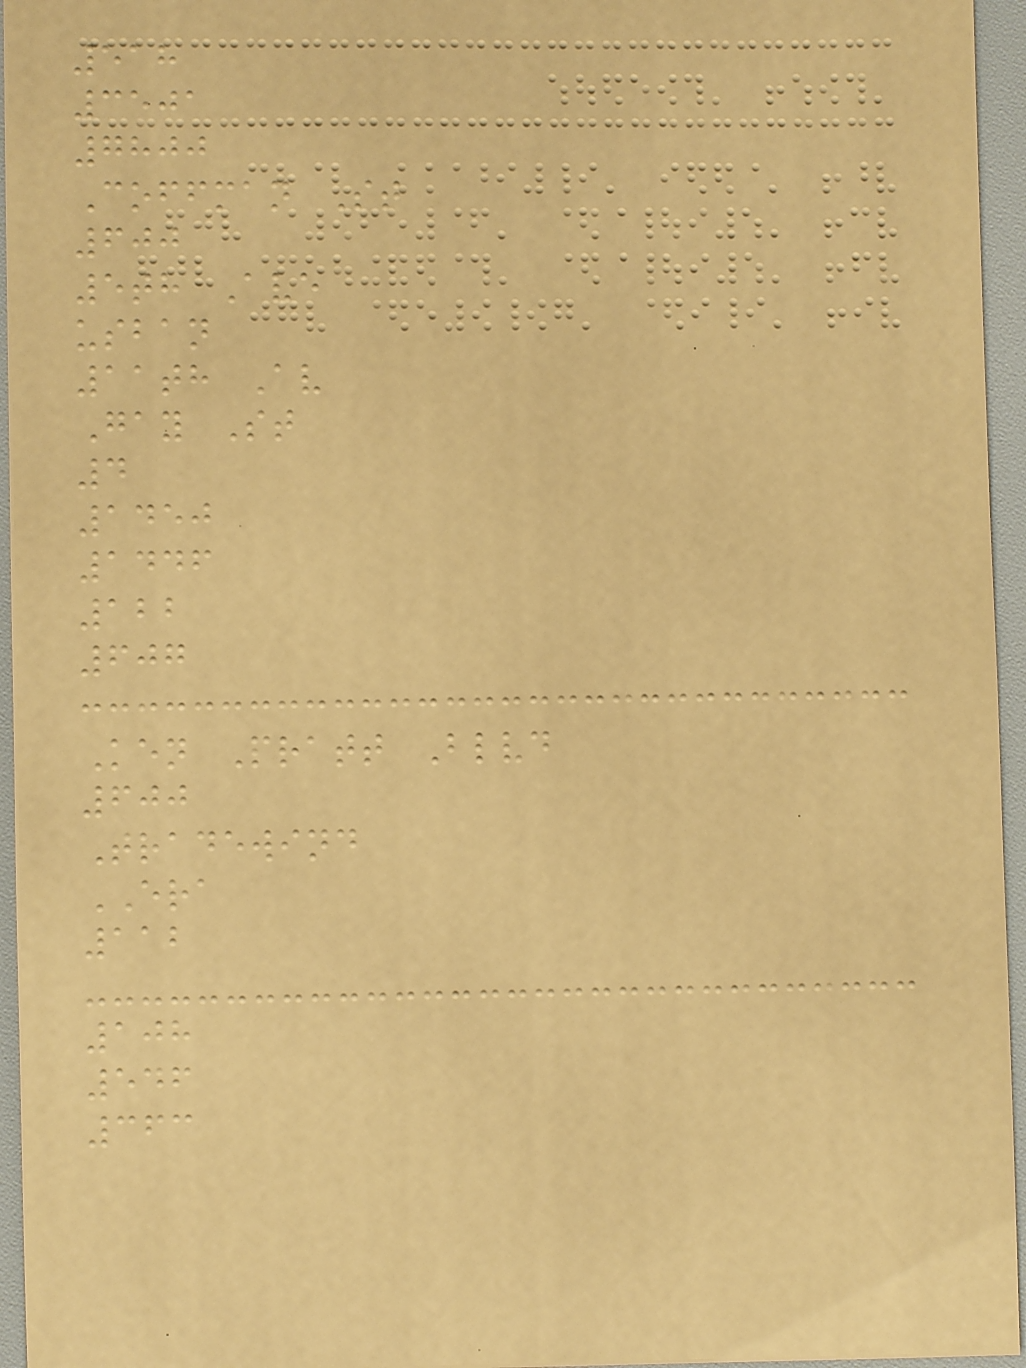518
3501
7800
Coffman St
600
5th Ave
usban
11th Av
Gay St
4
1450
1446
122
607
Ken Pratt Blvd
600
Tradewind
ERA
112
108
546
363
